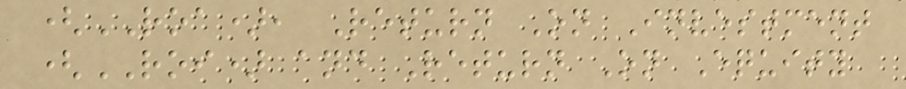(ROA), Return On Investment
(ROI) and Return On Equity
